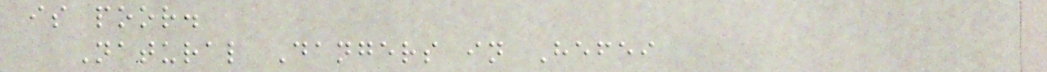is poor.
Natural Dangers in Hefei
